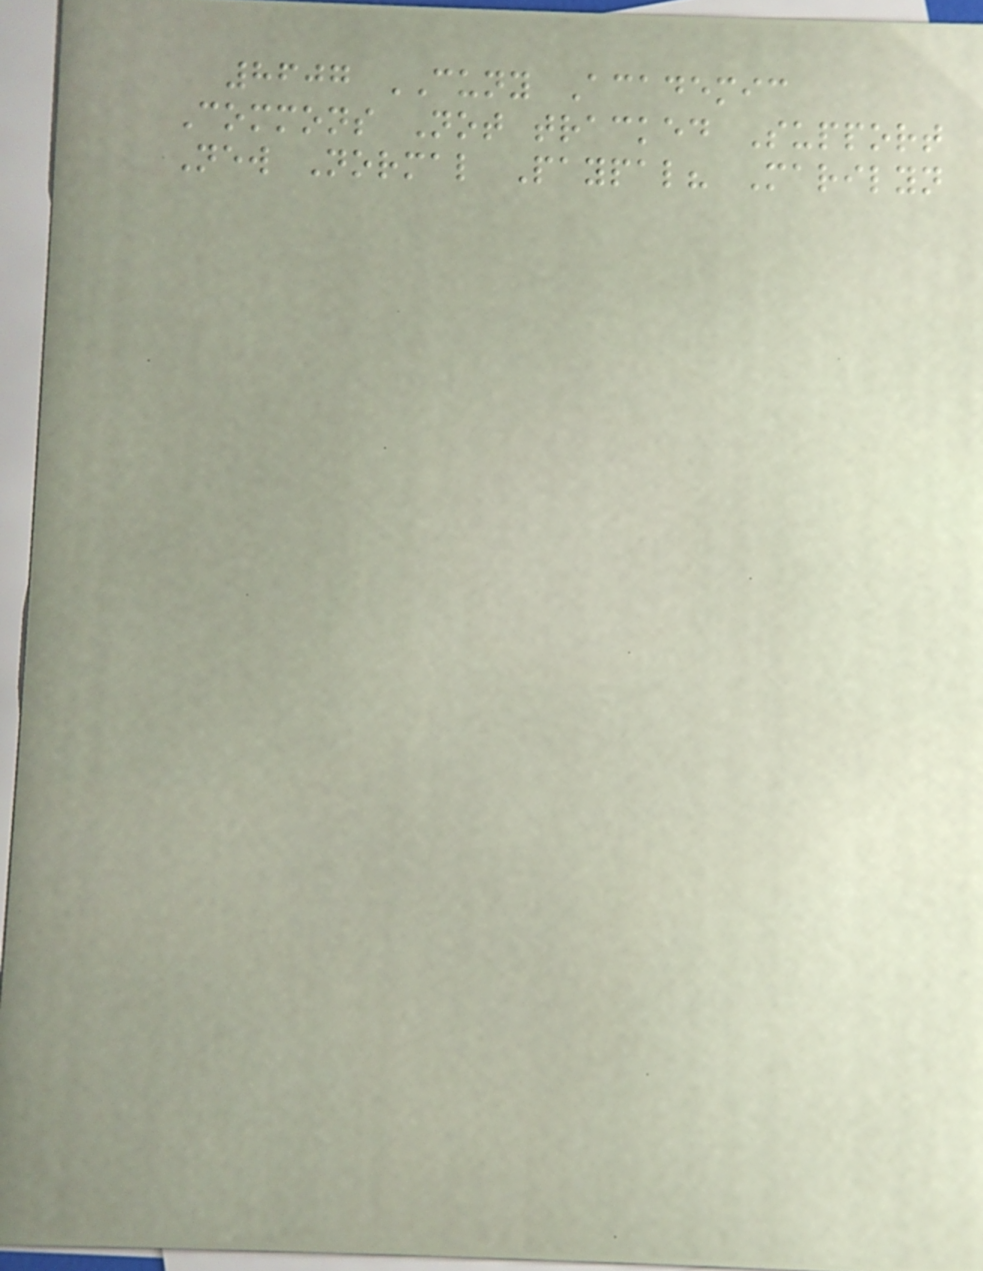8607 CUNY Academic
Commons Not tracked Support
New Normal Paypal? Marilyn
